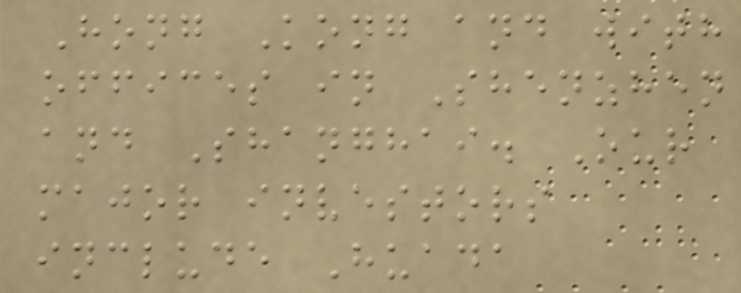Hong Kong and with
offices in Shenzhen
and Shanghai. Our
major investors
include Huada
